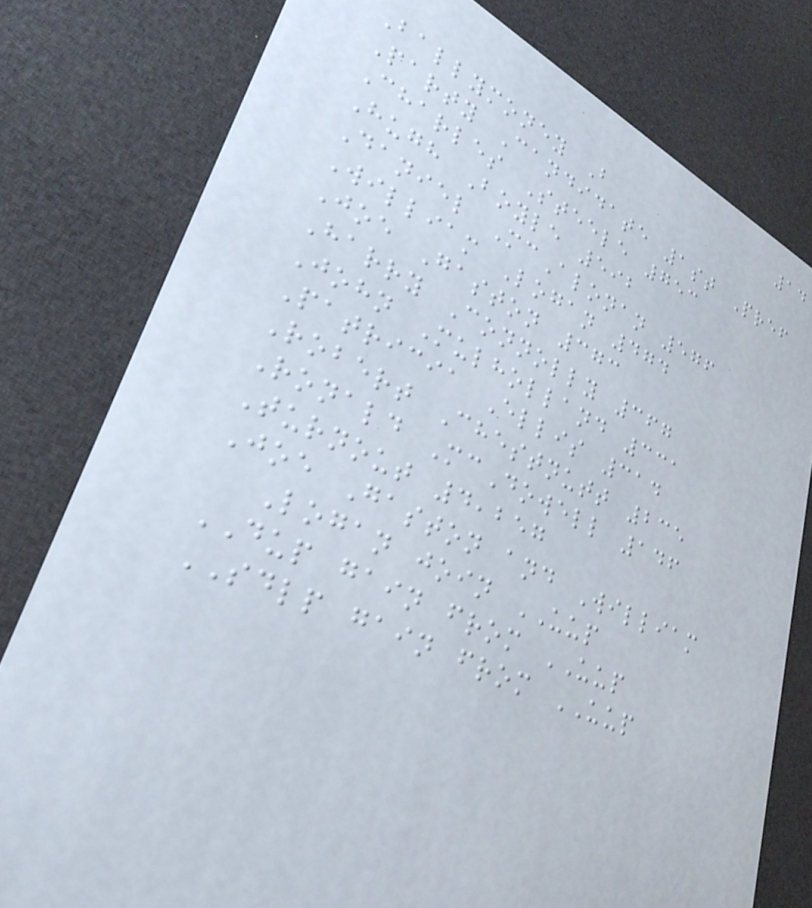14
Ballymoney B
Party Candidate 1st Pref
Charles Steele 753
Hugh Boyle 592
Daniel McAlonan 576
William Logan 474
Joe Gaston 373
Harry Connolly 367
John Mulholland 331
Patricia Ellis 314
Robert Chestnutt 235
Ronald McDowell 146
Turnout 4,257
Joe Gaston and William
Logan join UUP
DUP gain from UUP
SDLP gain from UUP
